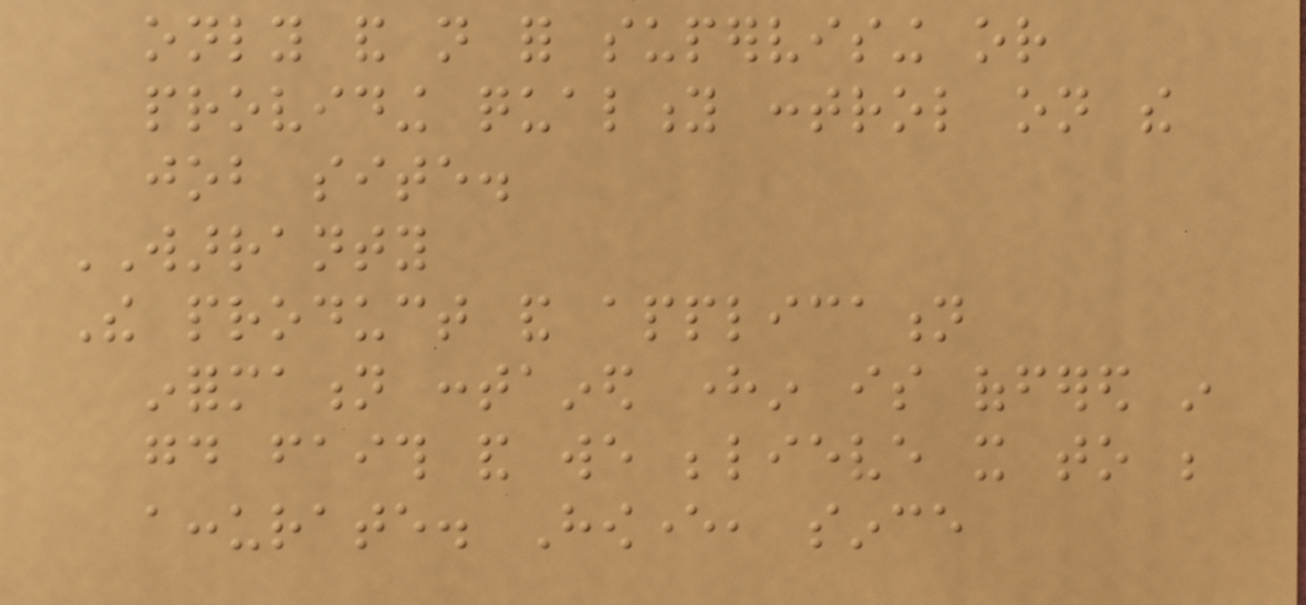only and not for supervising or
providing quality control on the
job site.
WARRANTY
The product and application
information contained herein is offered in
good faith and we believe it to be
accurate. However, since
